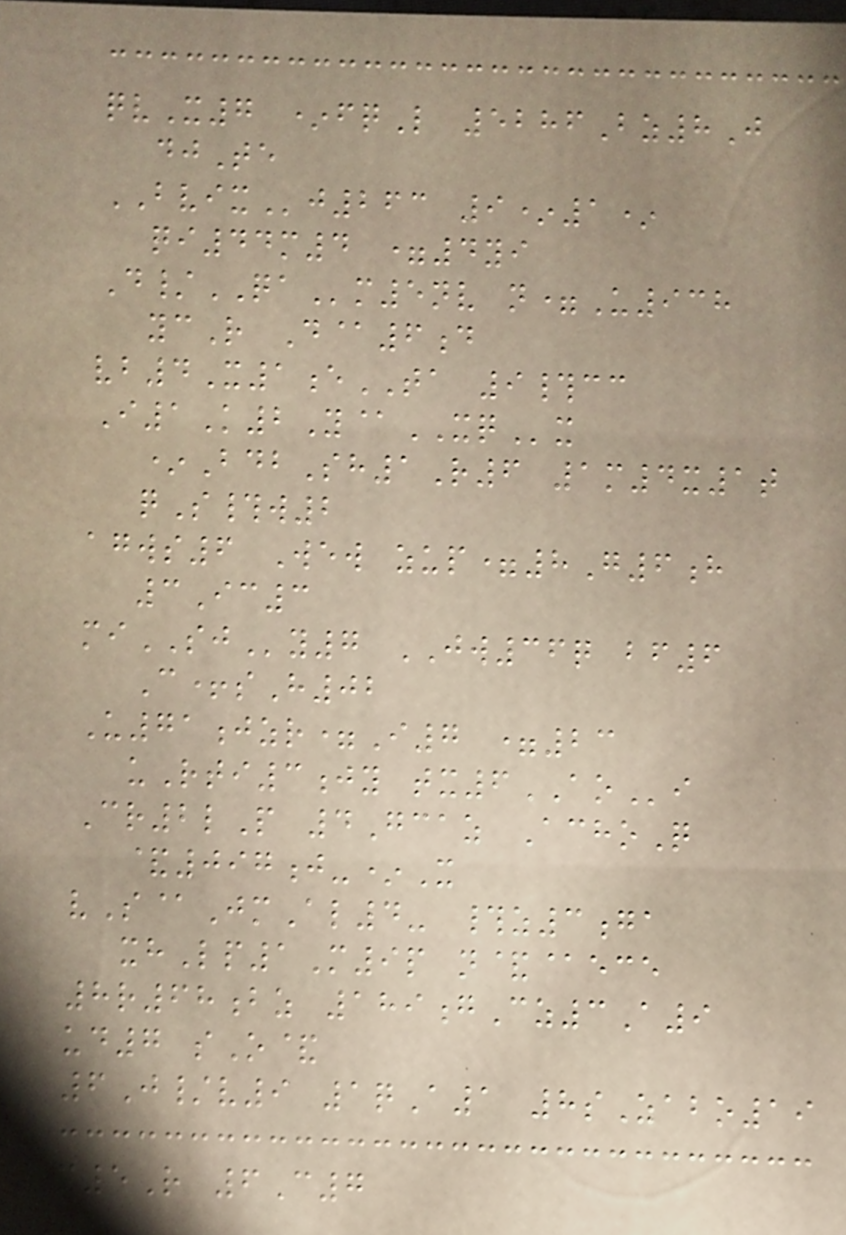qvX7 *fqL 5286Bz8J
djTe
BVIXj263 9*1*
qi44m4 =4yi
D/QAm5nv n=U938
ycR D@6d
vb4X1eTA 9#cc
I1K2Y@XQx
*BdbSh1R6 1m4x1t
qS#w2
agws6 Wew zup=8G6h
3Ic3
miSJy7 JW36q bf6
C+sH02
U71jzr=I7 =23
uRti3jy tx6AOi
Cr2lP 4Gcaz AchoQ
&097j-*X
vS@JmAl4- #z3ga
xhLp1M9p n&@ece
8r68bz 189gCz3A9
ud7 sO&
6J/v9 1qA1 8sZabo19
x5R 6C7
